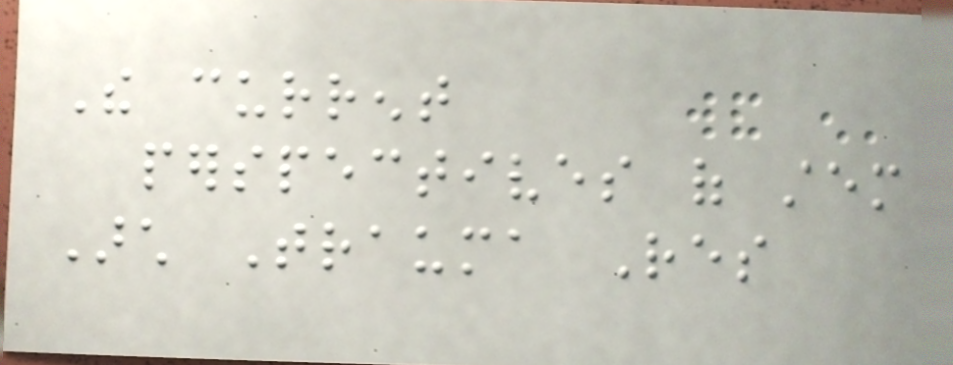The current
perspectives of stem
Arch Trauma Res
